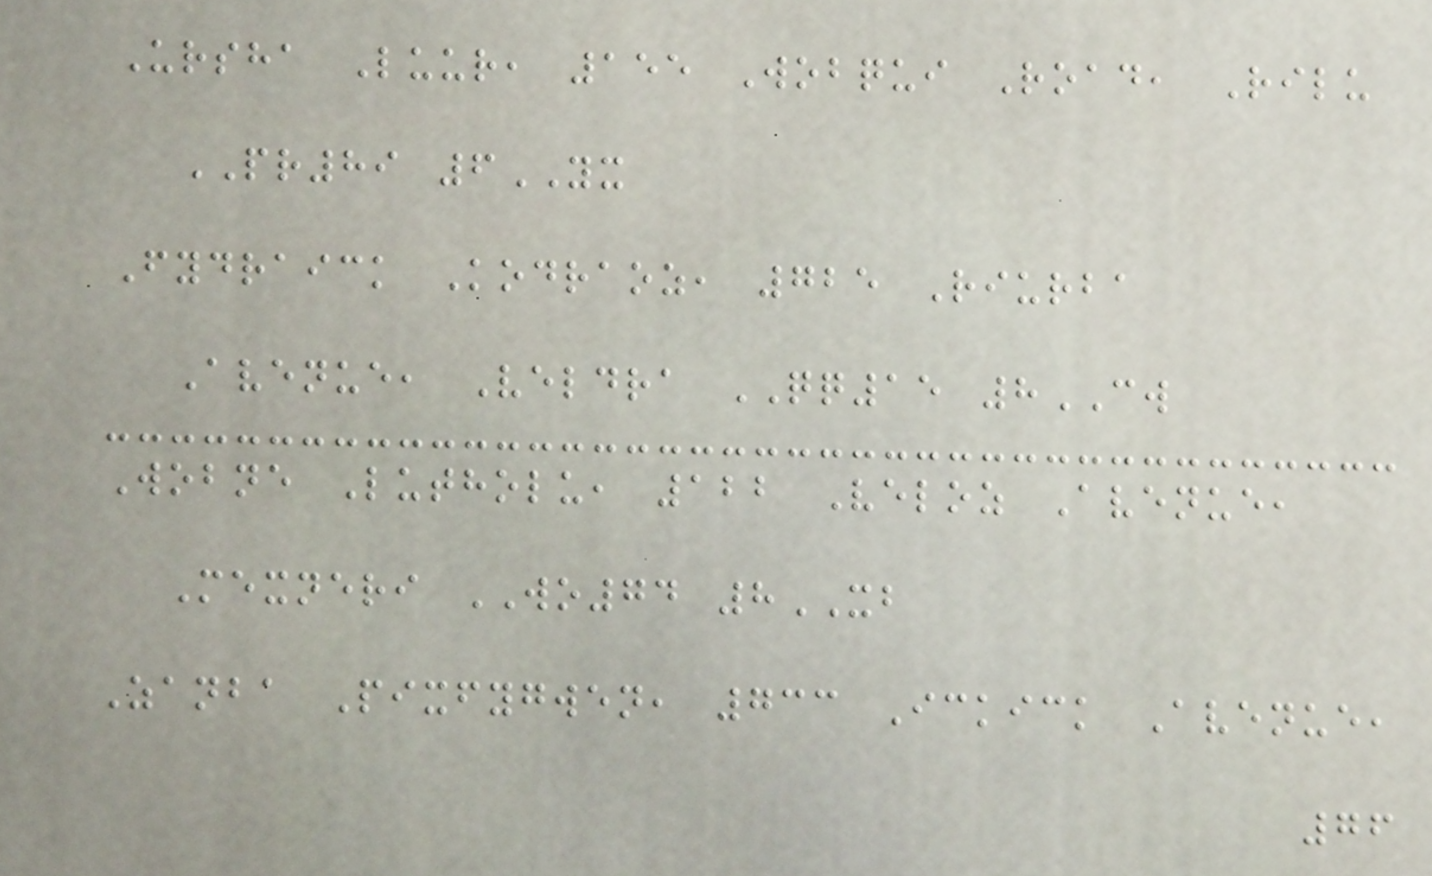Ursha Luur, 155 Wobqui Road, Rilu
PR89 6YX
Fydraick Kodraoz, 725 Riurba
Avenue, Veldra QQ15 8CW
Wobne Lutholu, 122 Veloz Avenue,
Mexneri WO74 8XB
Zanba Pixfygwen, 733 Ickick Avenue,
76
